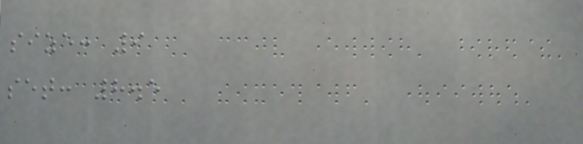size: 9
set: 8.5
